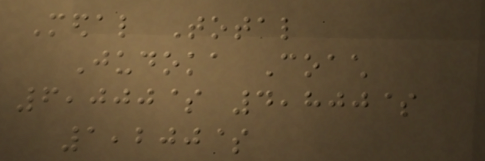Medal Total
Judoka Coach
6,000$ 4,800$
1,200$
